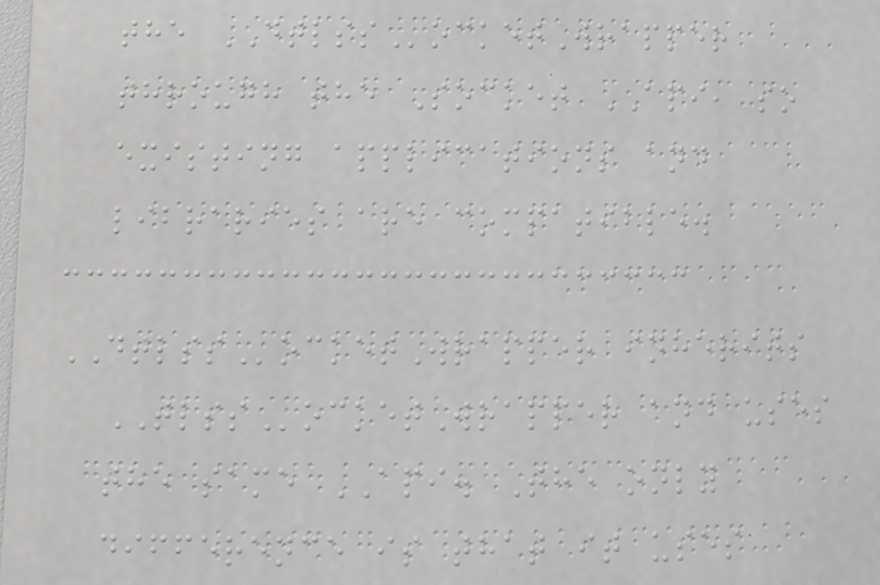the DTLSSocketWrapper
through the Socket API, so
existing applications and
libraries are compatible.
DTLSSocketWrapper inherits
TLSSocketWrapper and uses
the same API. The only
difference is that it uses
